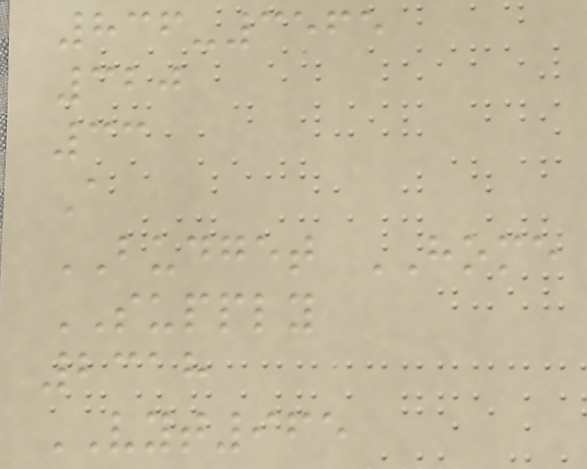836-3565
320
33
A
BUDGET HOME
SUPPLY
2318
VYT965
